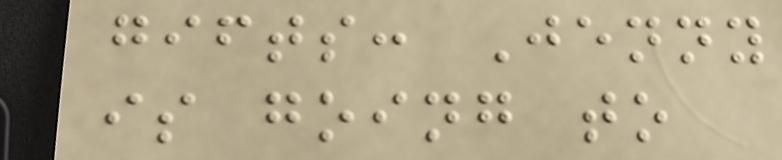gifts: Jenny
is going to
